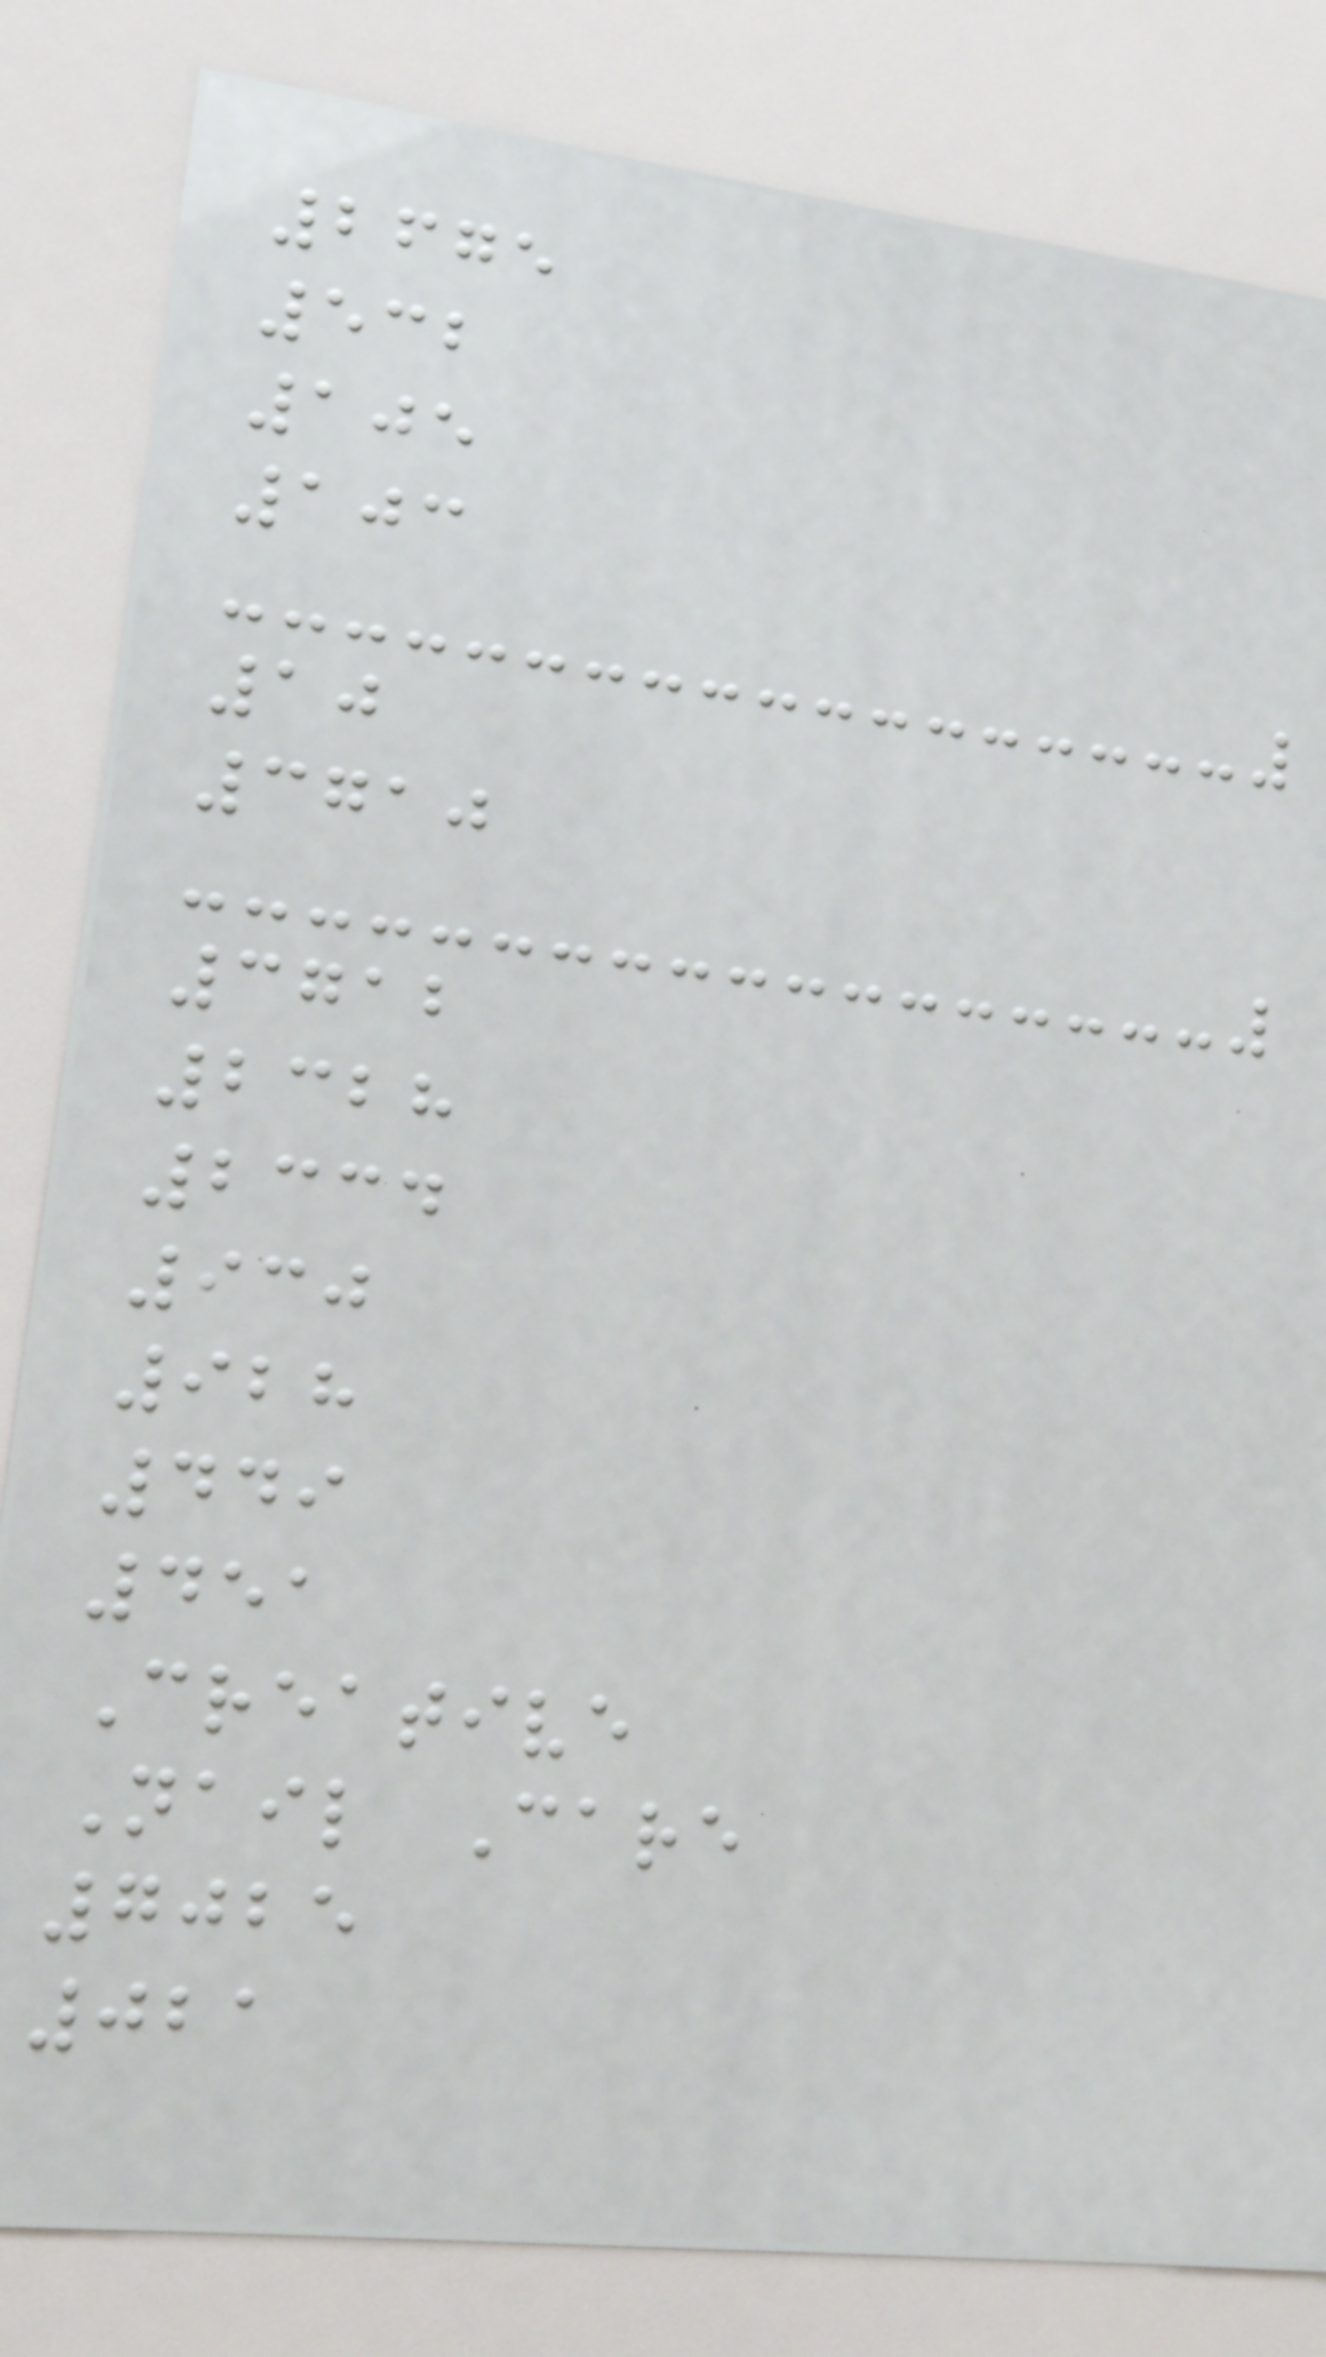2675
532
105
103
10
3710
3712
2328
2334
930
928
449
451
Creative
Nail Care
7025
021
